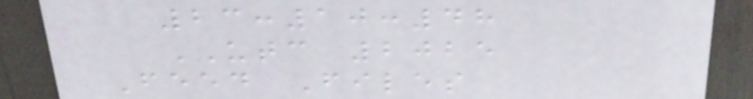23:10:48
UTC 2025
Feed Files
